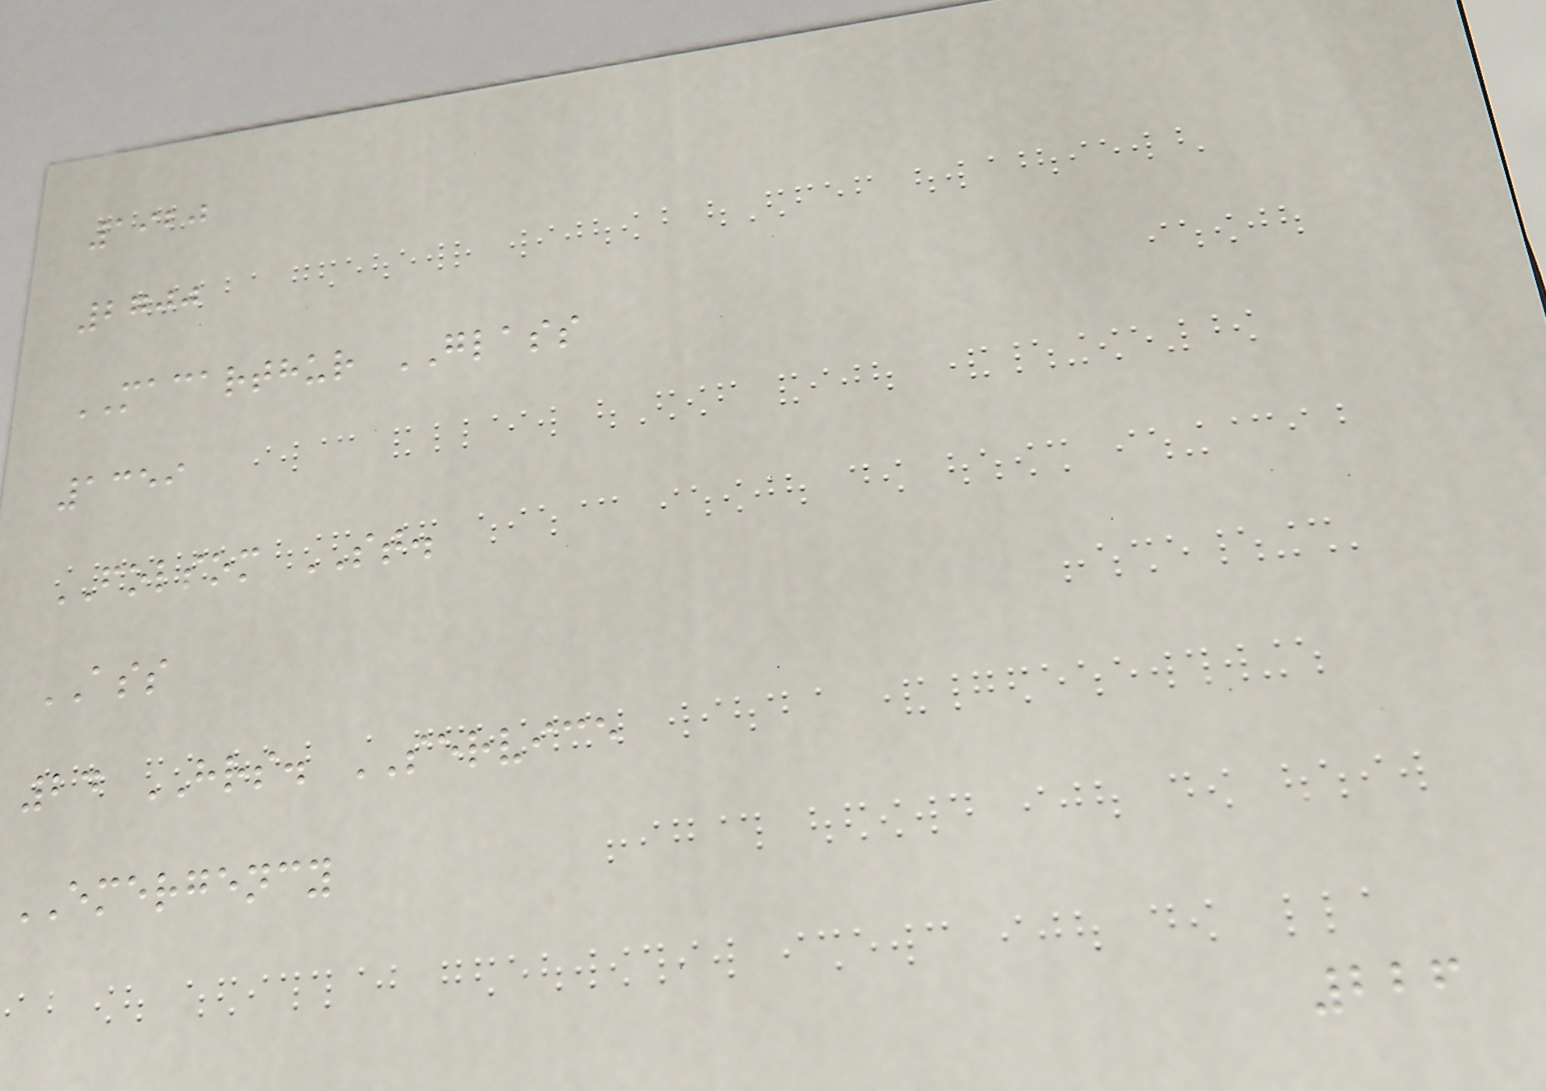1920
2700
MACARTHUR GLASS
1359
FOLSOM ST.
ASS
24 HRS. SERVICE
EMERGENCY
226
